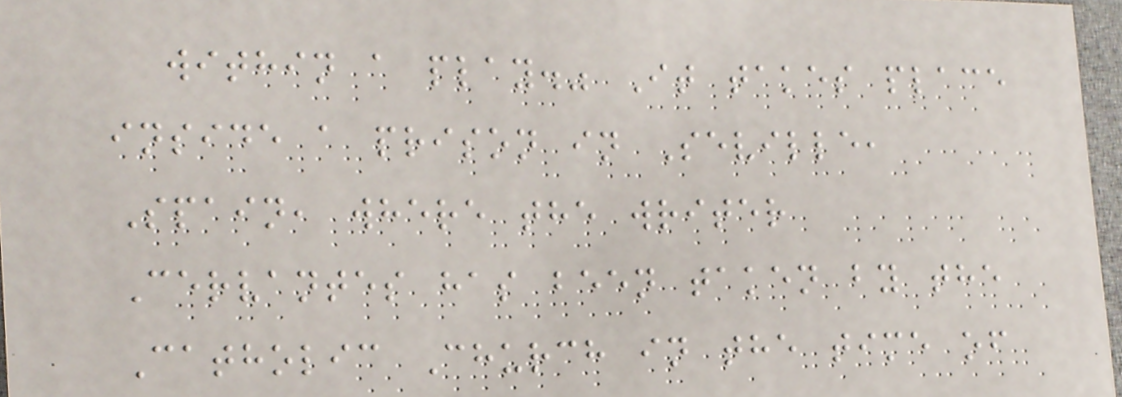within a play." It takes place
inside a prison in Seville,
Spain, where the writer
Cervantes has been taken by the
Catholic Church in the time of
